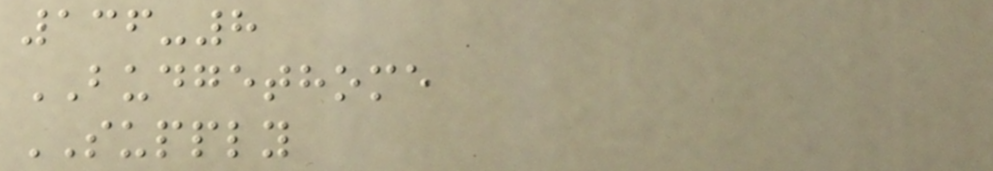136-8
BUDGETHOME
SUPPLY
